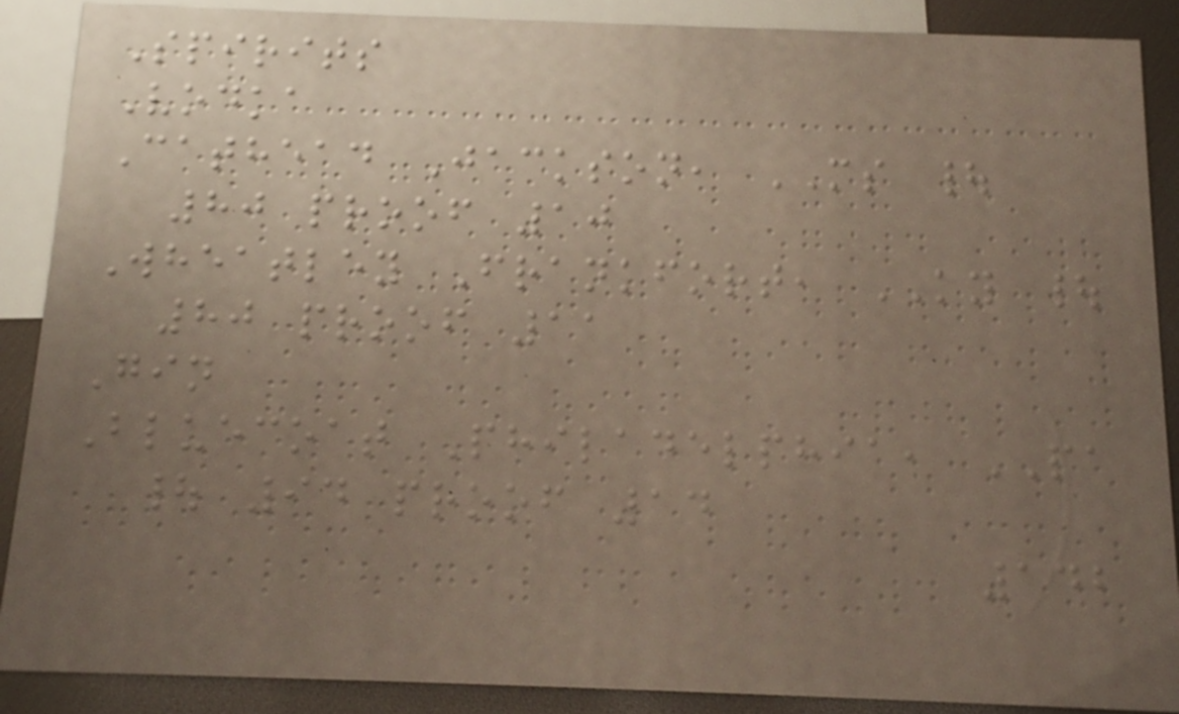Spirits
Vodka
Cathead Jackson, MS |
80 proof 10
Wheatley Frankfort, KY |
80 proof 11
Gin
Bluecoat Philadelphia, PA
| 94 proof 14
142
